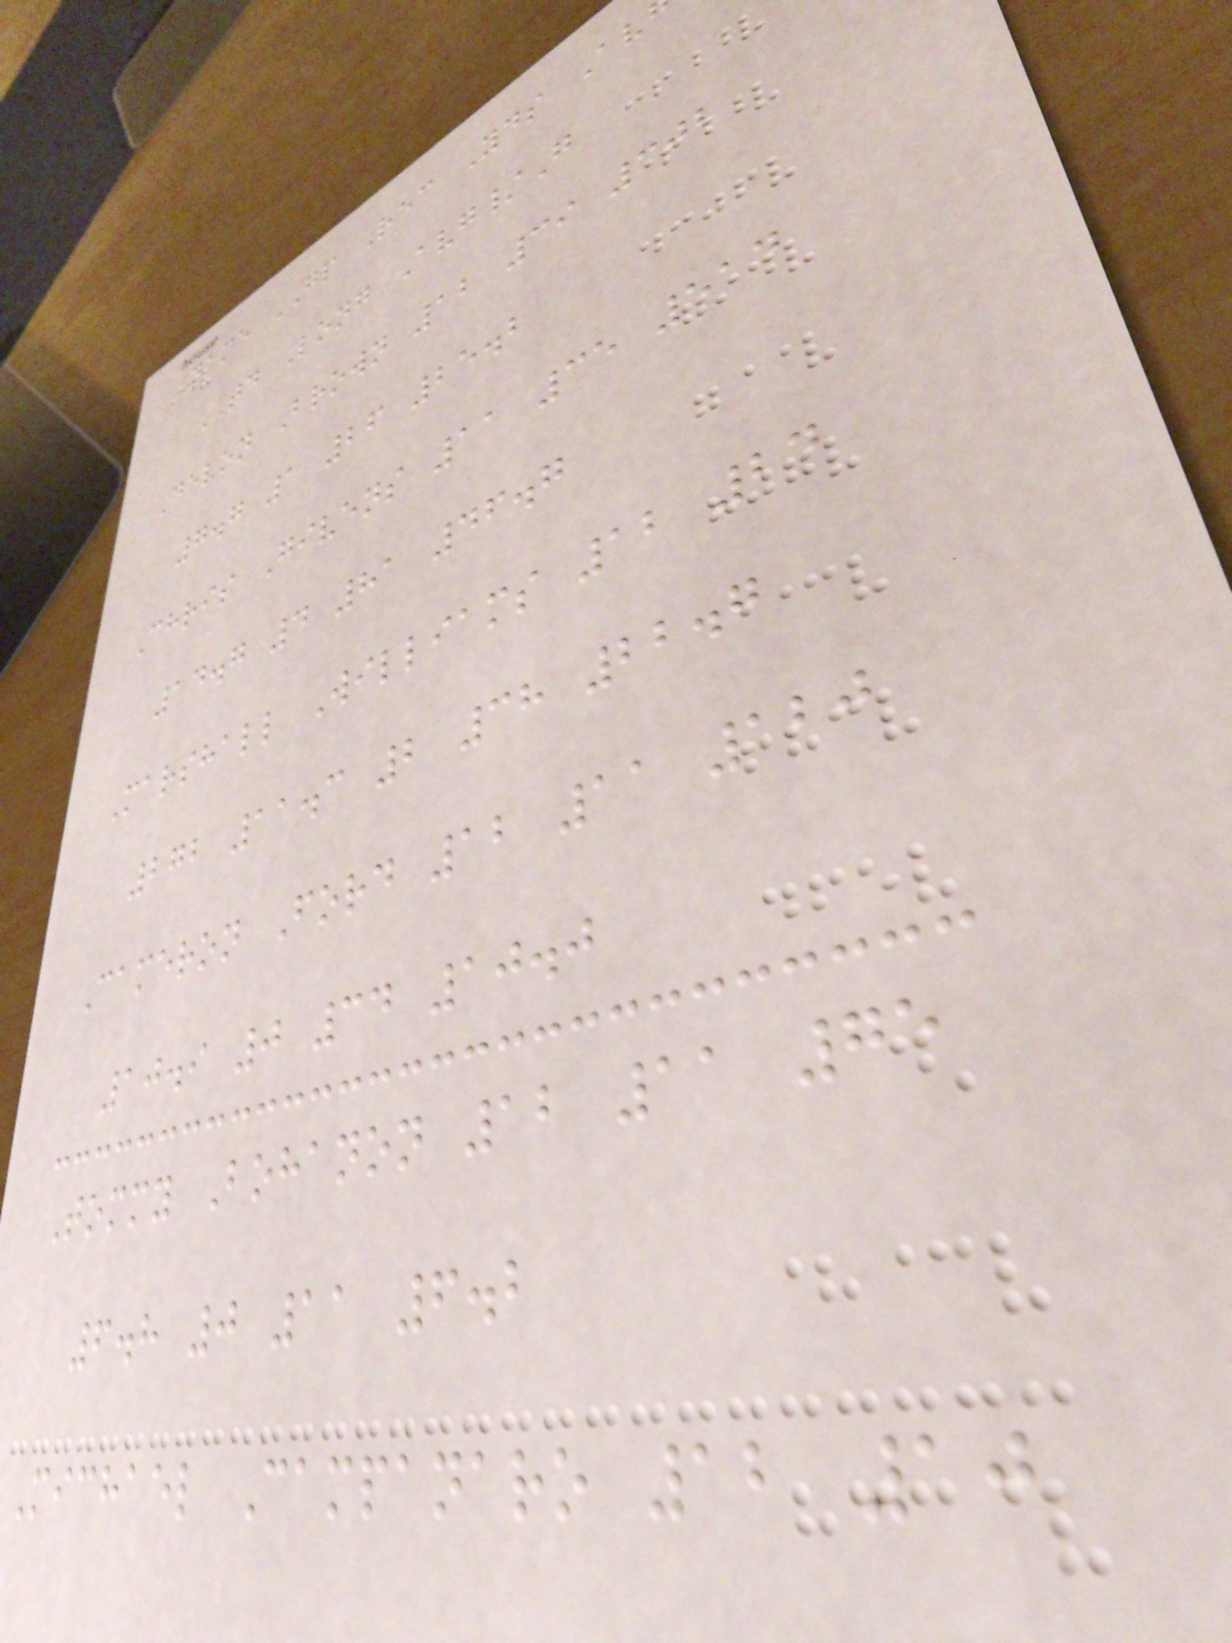Name GP Rec Yds Av
TD Long Avg/G
Devon Brown 12 39 302
7.7 1 26 25.2
Chris Givens 11 35 514
14.7 4 81 46.7
Marshall Williams 12 24
272 11.3 2 38 22.7
Cameron Ford 12 11 120
10.9 0 34 10.0
Tommy Bohanon 12 11 75
6.8 0 11 6.2
Michael Campanaro 12 10
